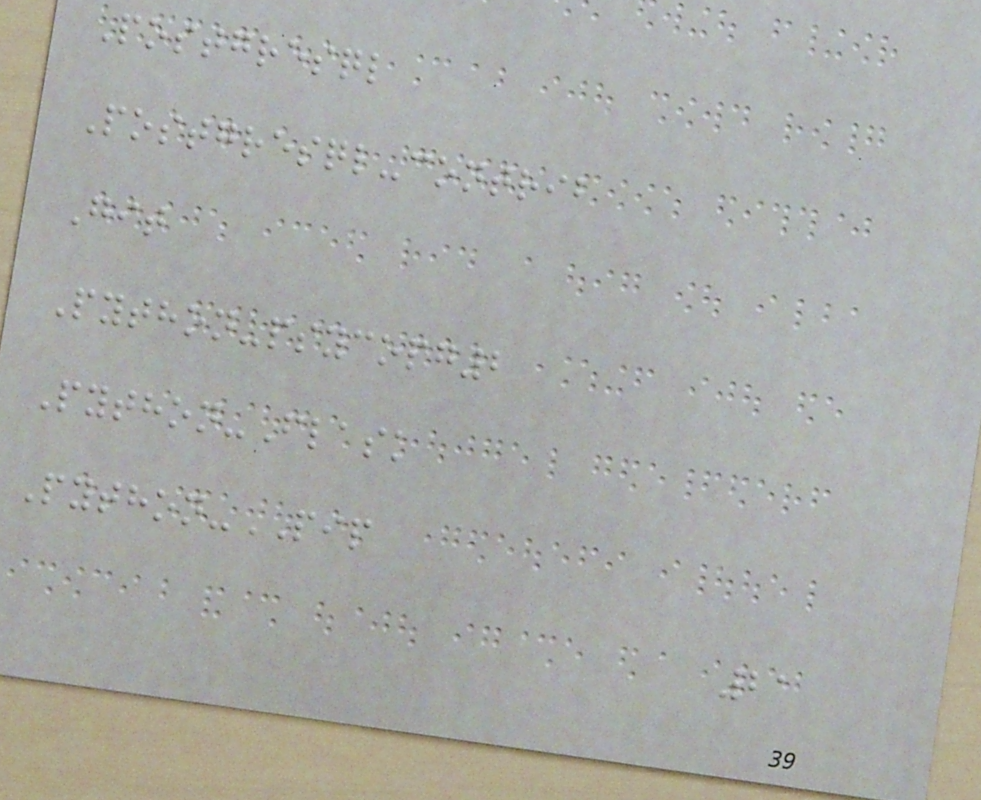Postgresql
Postgresql-contrib
Git
Python-psycopg2
Python-Flask
Python-PIP
21
